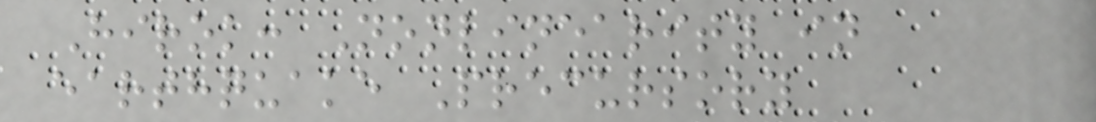Hirok: Nonlinearity in
earthquake Precursory
